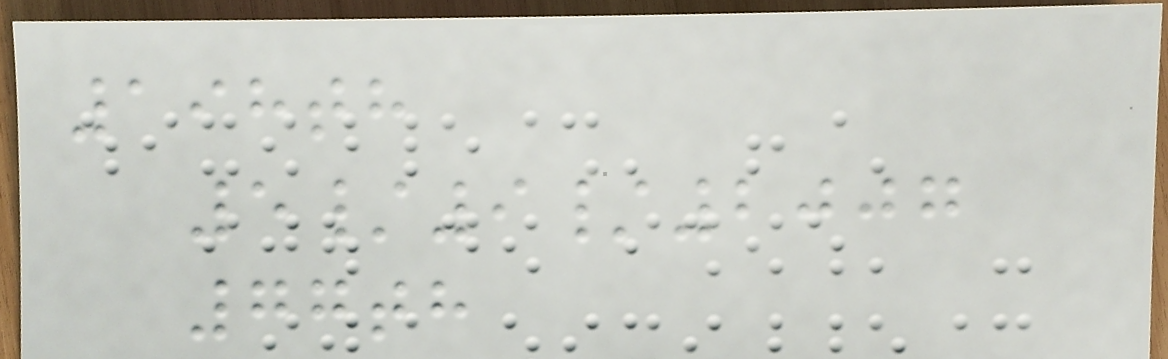198th
5/9/2007
77th
